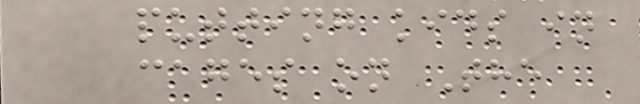putting kids in
cages on The
